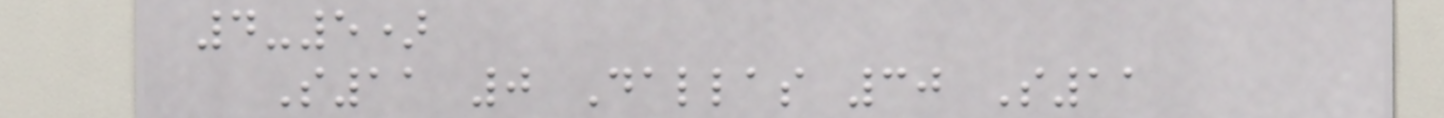4-5)
S11 0 Dallas 30 S11
